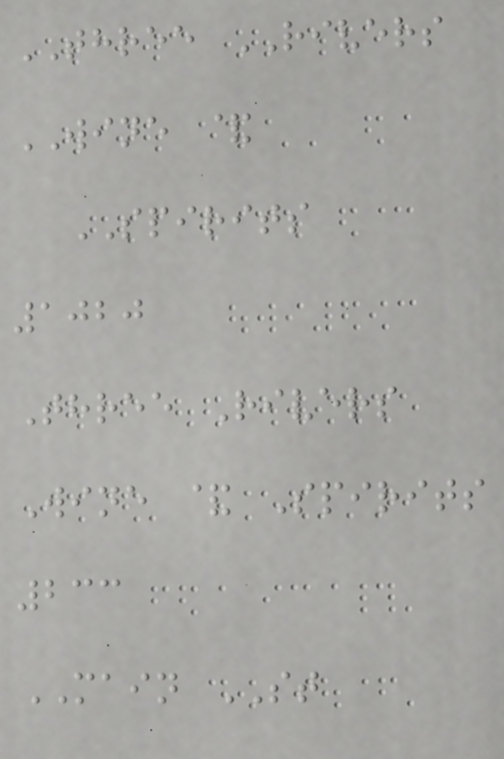THREE RIVERS
WINE &
SPIRITS
1020
Three Rivers
Wine & Spirits
233
MAIN ST
